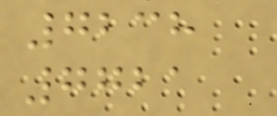7238
7721
